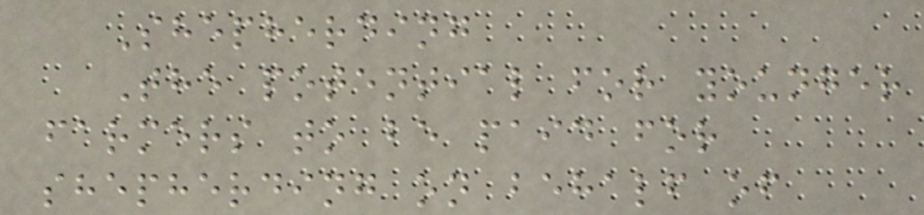Shepherding
The potential for younger
farmers to be paid for
shepherding on behalf of
